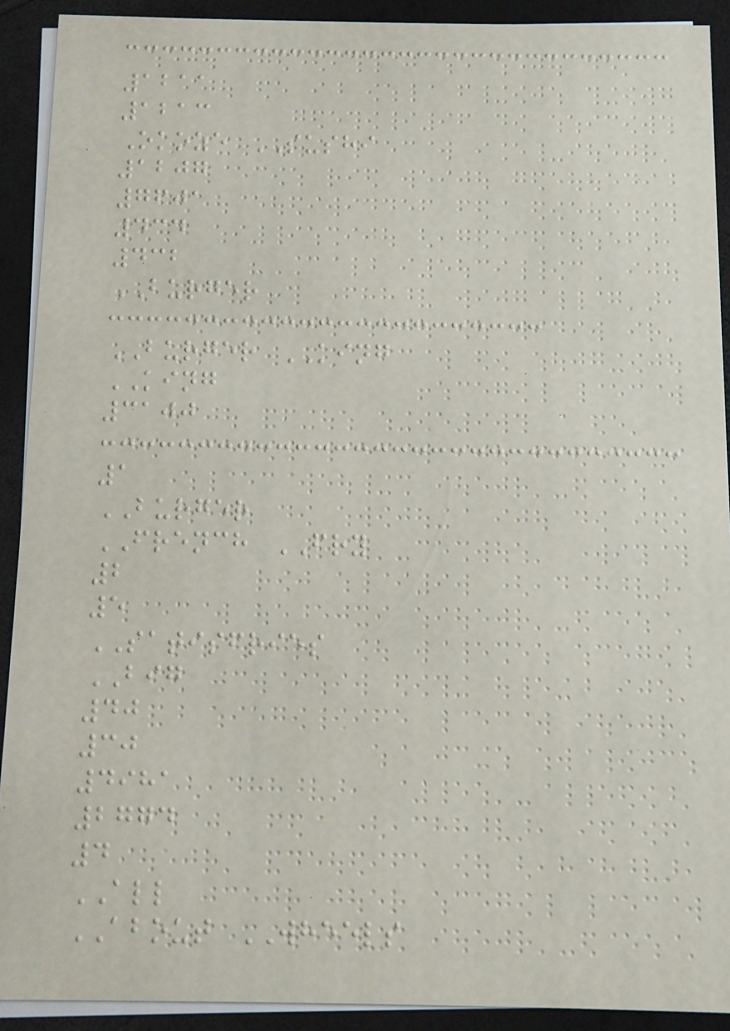1211
1213
Okoze SUSHI
1207
7601
434
432
BURGER
BURGER KING
KING
3100
1
BURGER
FRENCH FRY
2
5
SATISFRIES
BIG
40
30
4981
2774
4
ALL
ABOUT WHEELS
